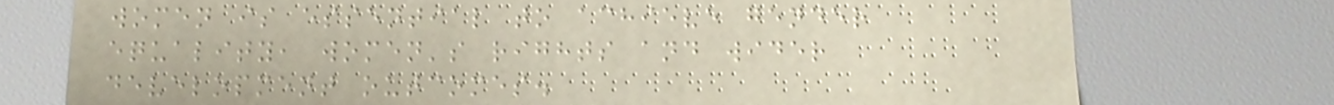women is essential to achieve gender
equality, women's rights and wider
development outcomes.
